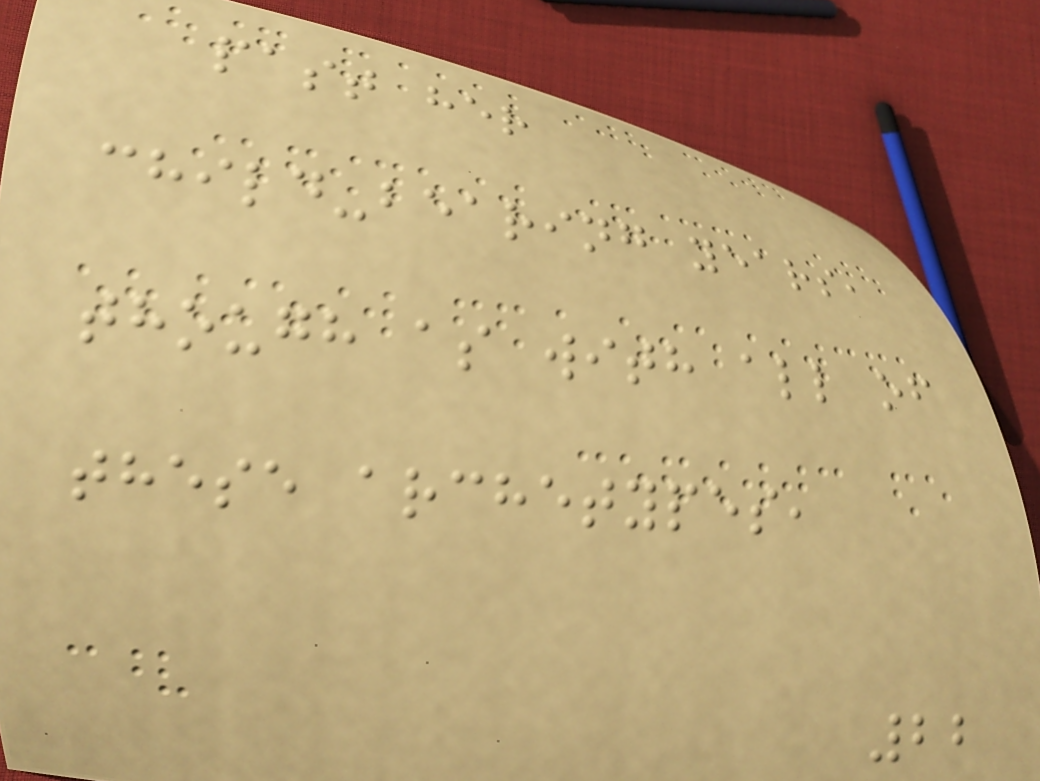past her
child-bearing years,
though as with all of
these archetypes,
22
